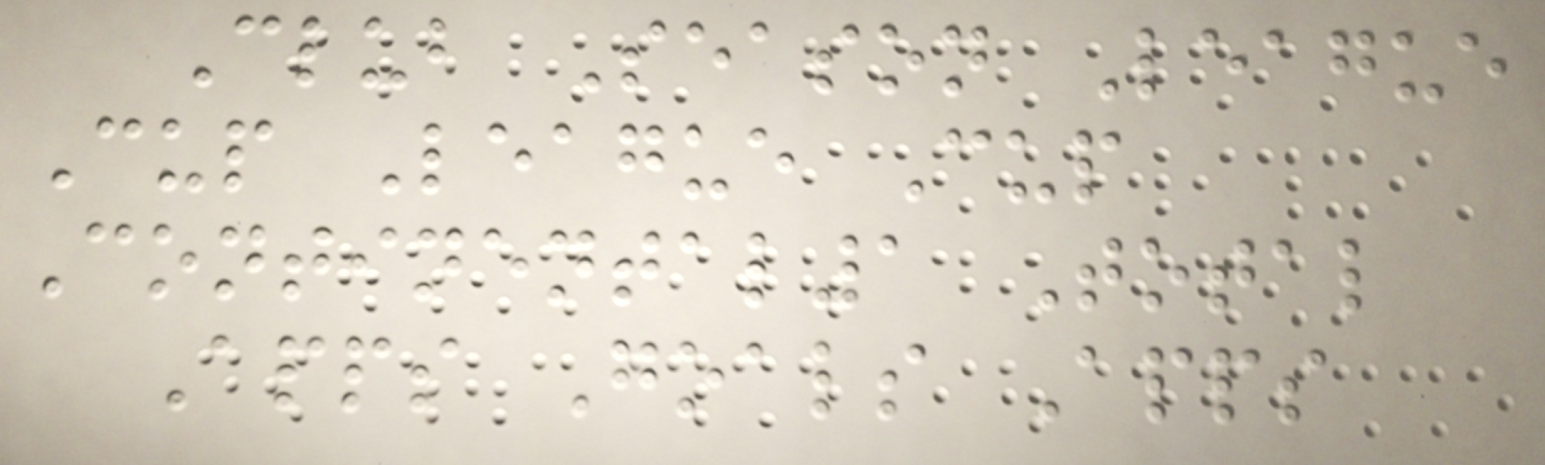Club Season League
Cup League Cup
Continental1 Total
Apps Goals Apps
